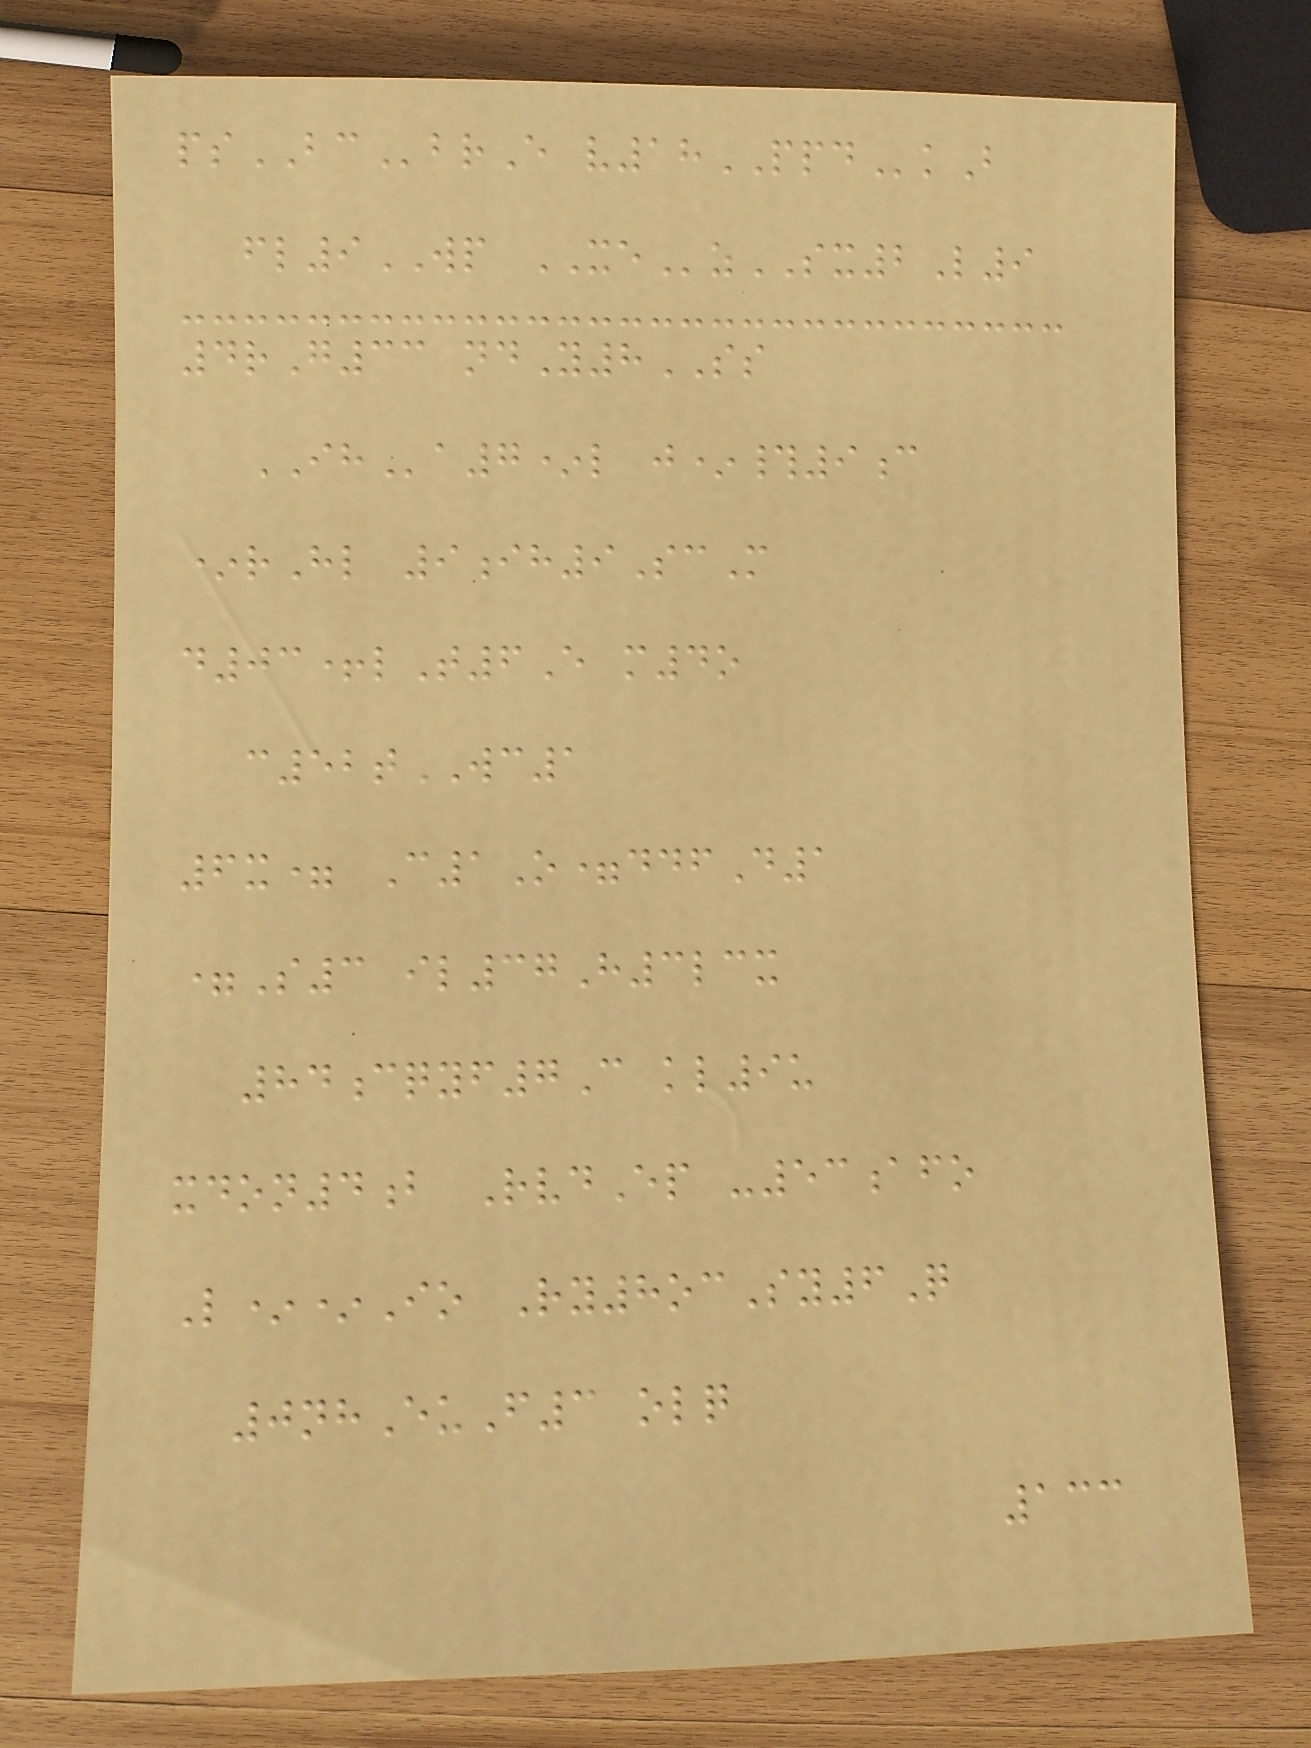psBCbrE v18PPDkB
fl9WP XEzSX2L9
4rG33 ndY8SS
IHa7*l j*#9c
*rHl 9ih9ScM
d03+lT6E m4o
c52tWC1
6x= C1O=ddfD1
=S3 il37H3lcx
84cqyf7C kl9u
xdon4b RvdEp -53afo
L**Io Ry8ocSy6Q
0nhEuF3 olq
133
